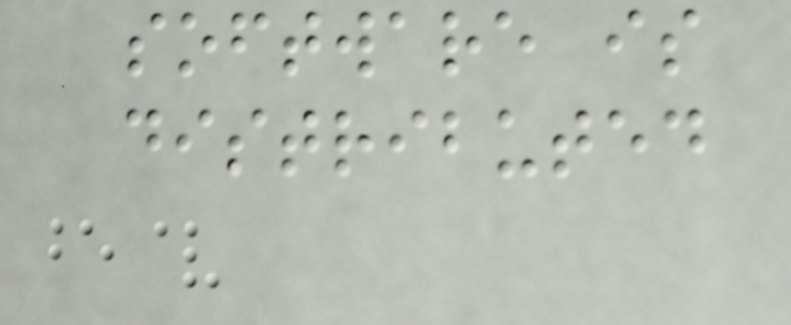software is
distributed
